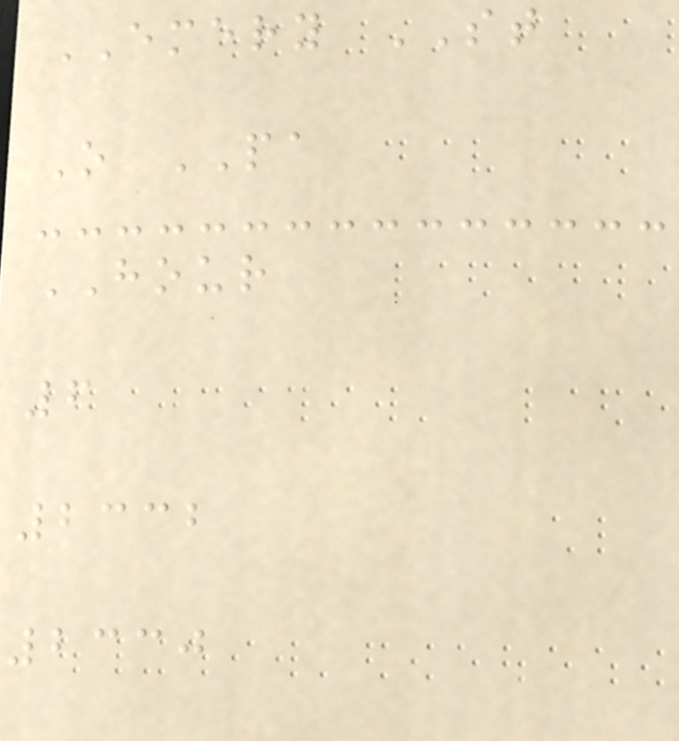EMERY ST
O PA
HOUR
6
2332
2330
